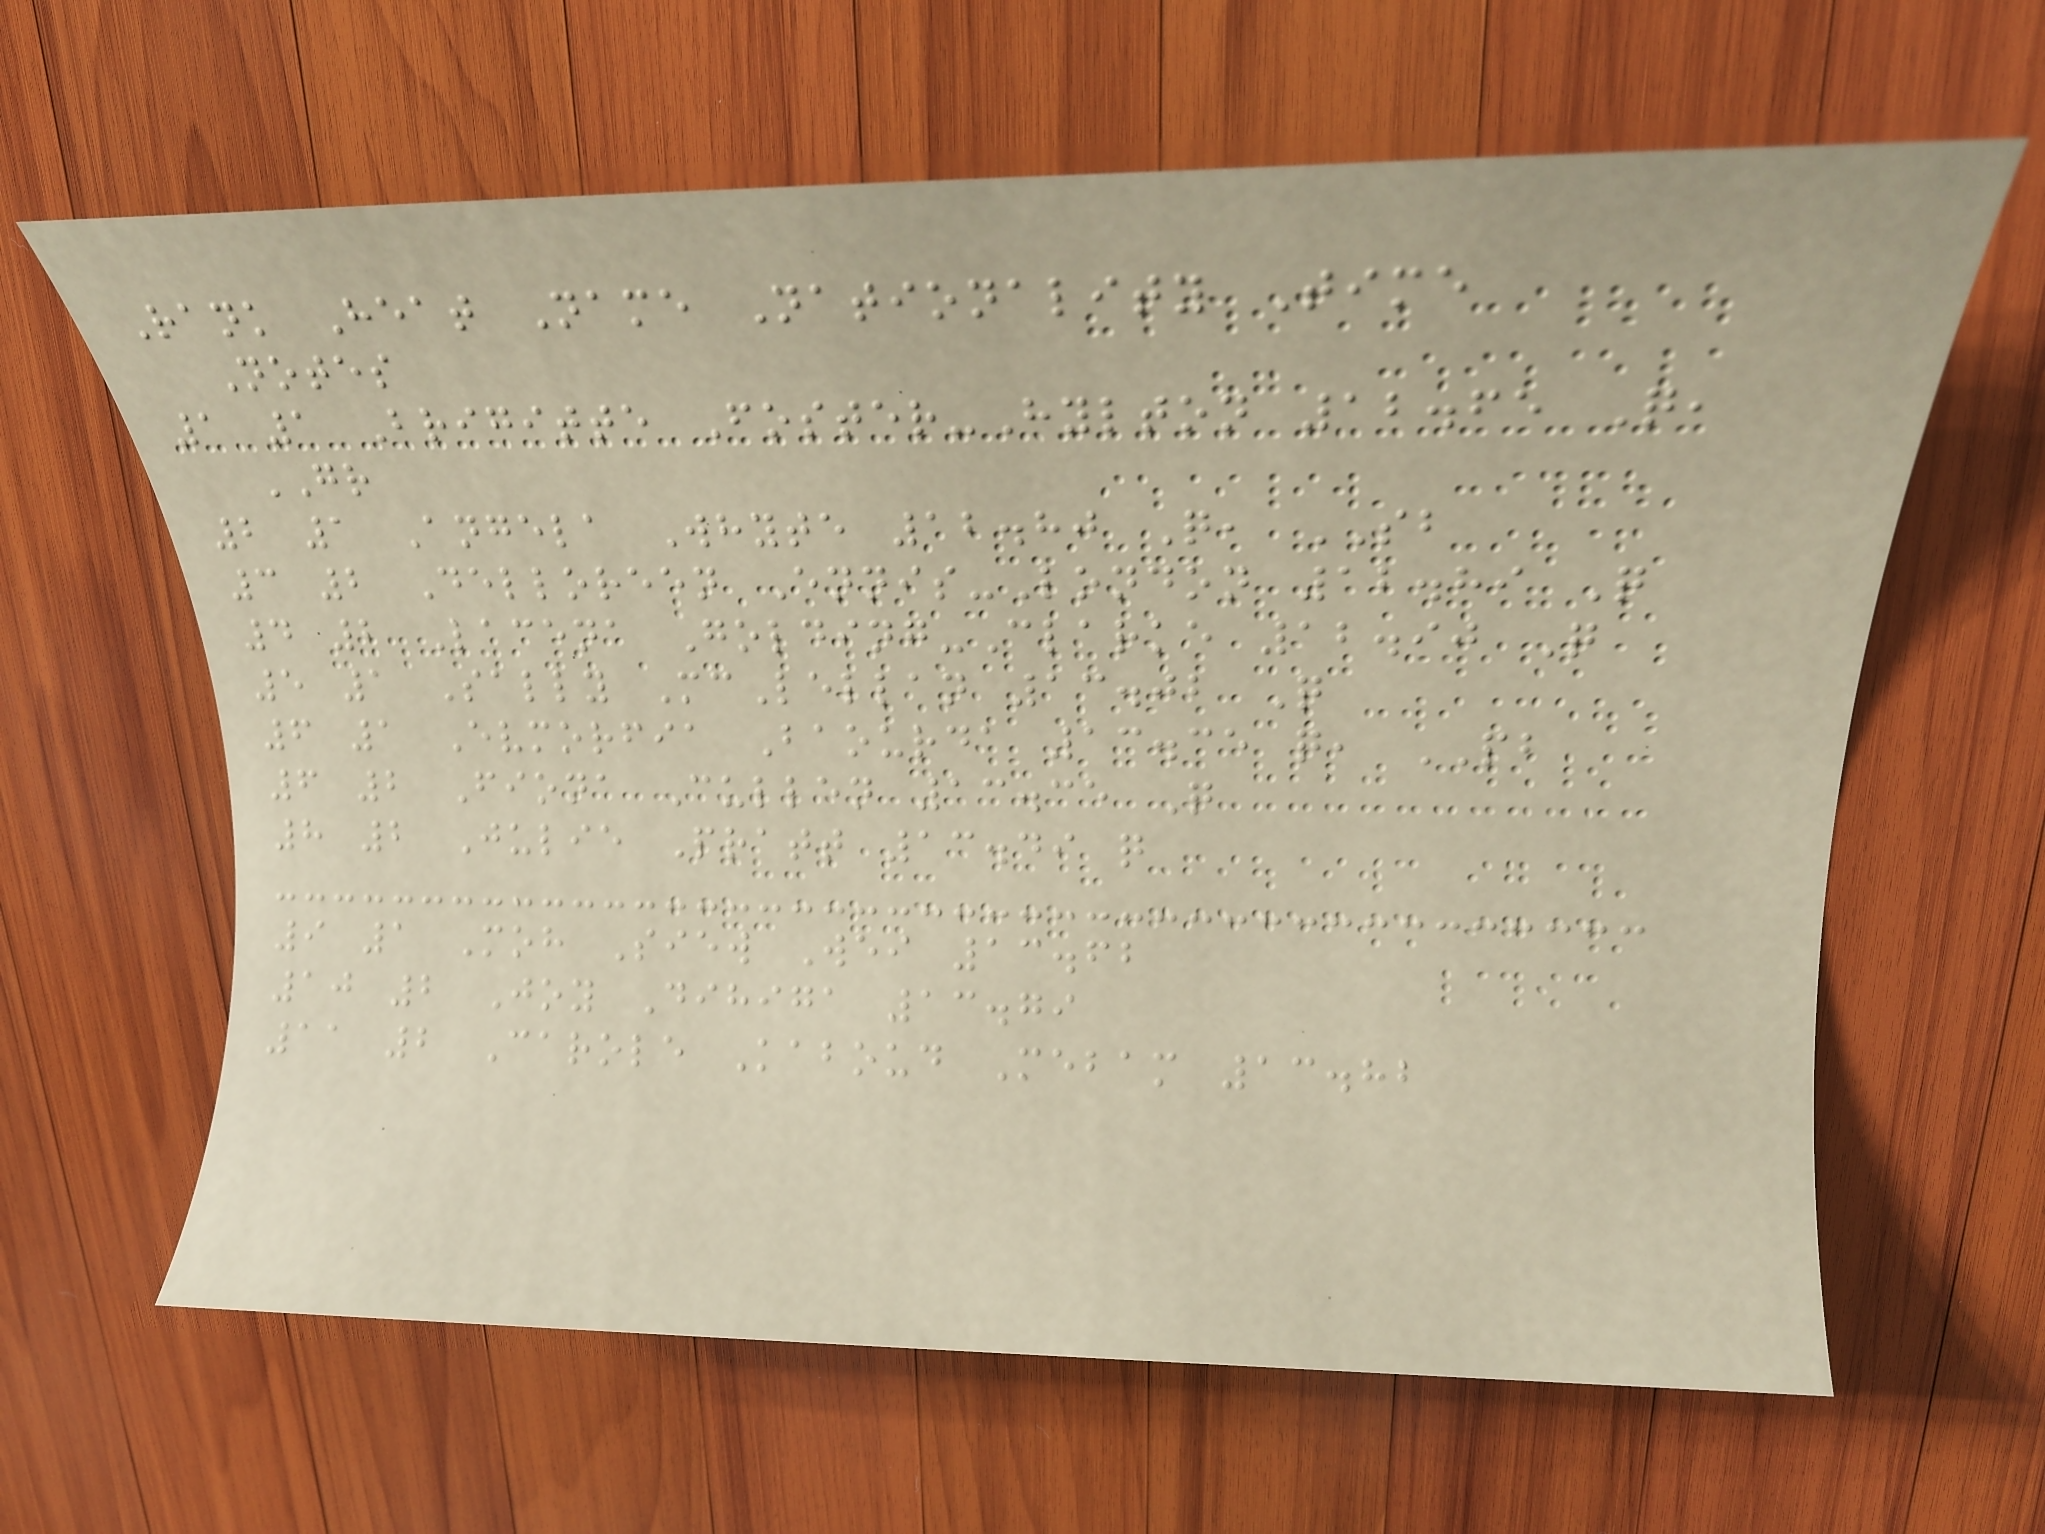Rank Heat Name Nationality Time
Notes
1 1 Brigitte Foster-Hylton 12.65 Q,
GR
2 1 Angela Whyte 12.80 Q, SB
3 2 Delloreen Ennis-London 12.89 Q
4 2 Lacena Golding-Clarke 12.90 Q
5 1 Sally McLellan 13.02 Q
6 1 Evmorfia Baourda 13.35 q, PB
6 2 Fiona Cullen 13.35 Q
8 2 Julie Pratt 13.49 q
9 1 Moh Siew Wei 13.62
10 2 Joy Dihiga 13.79
11 2 Carole Kaboud Mebam 13.82
